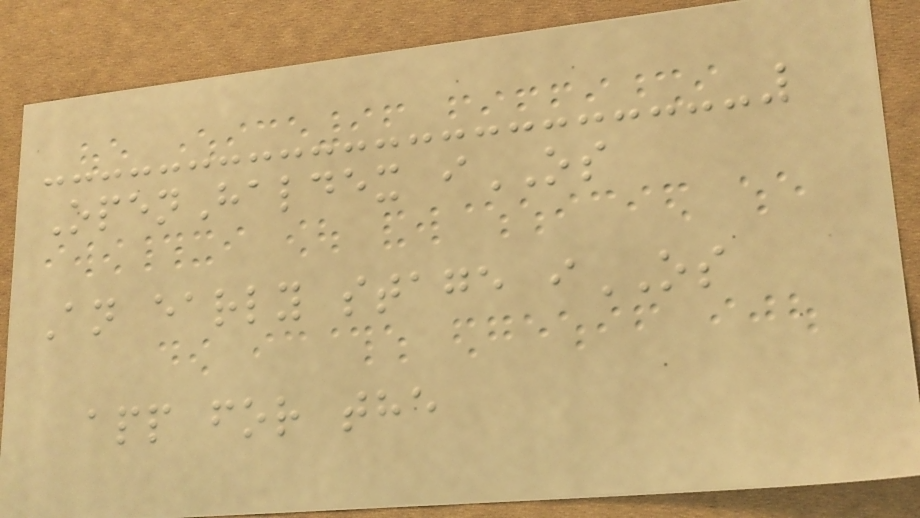OpenHaldex iOS
An early stage iOS
app for the
